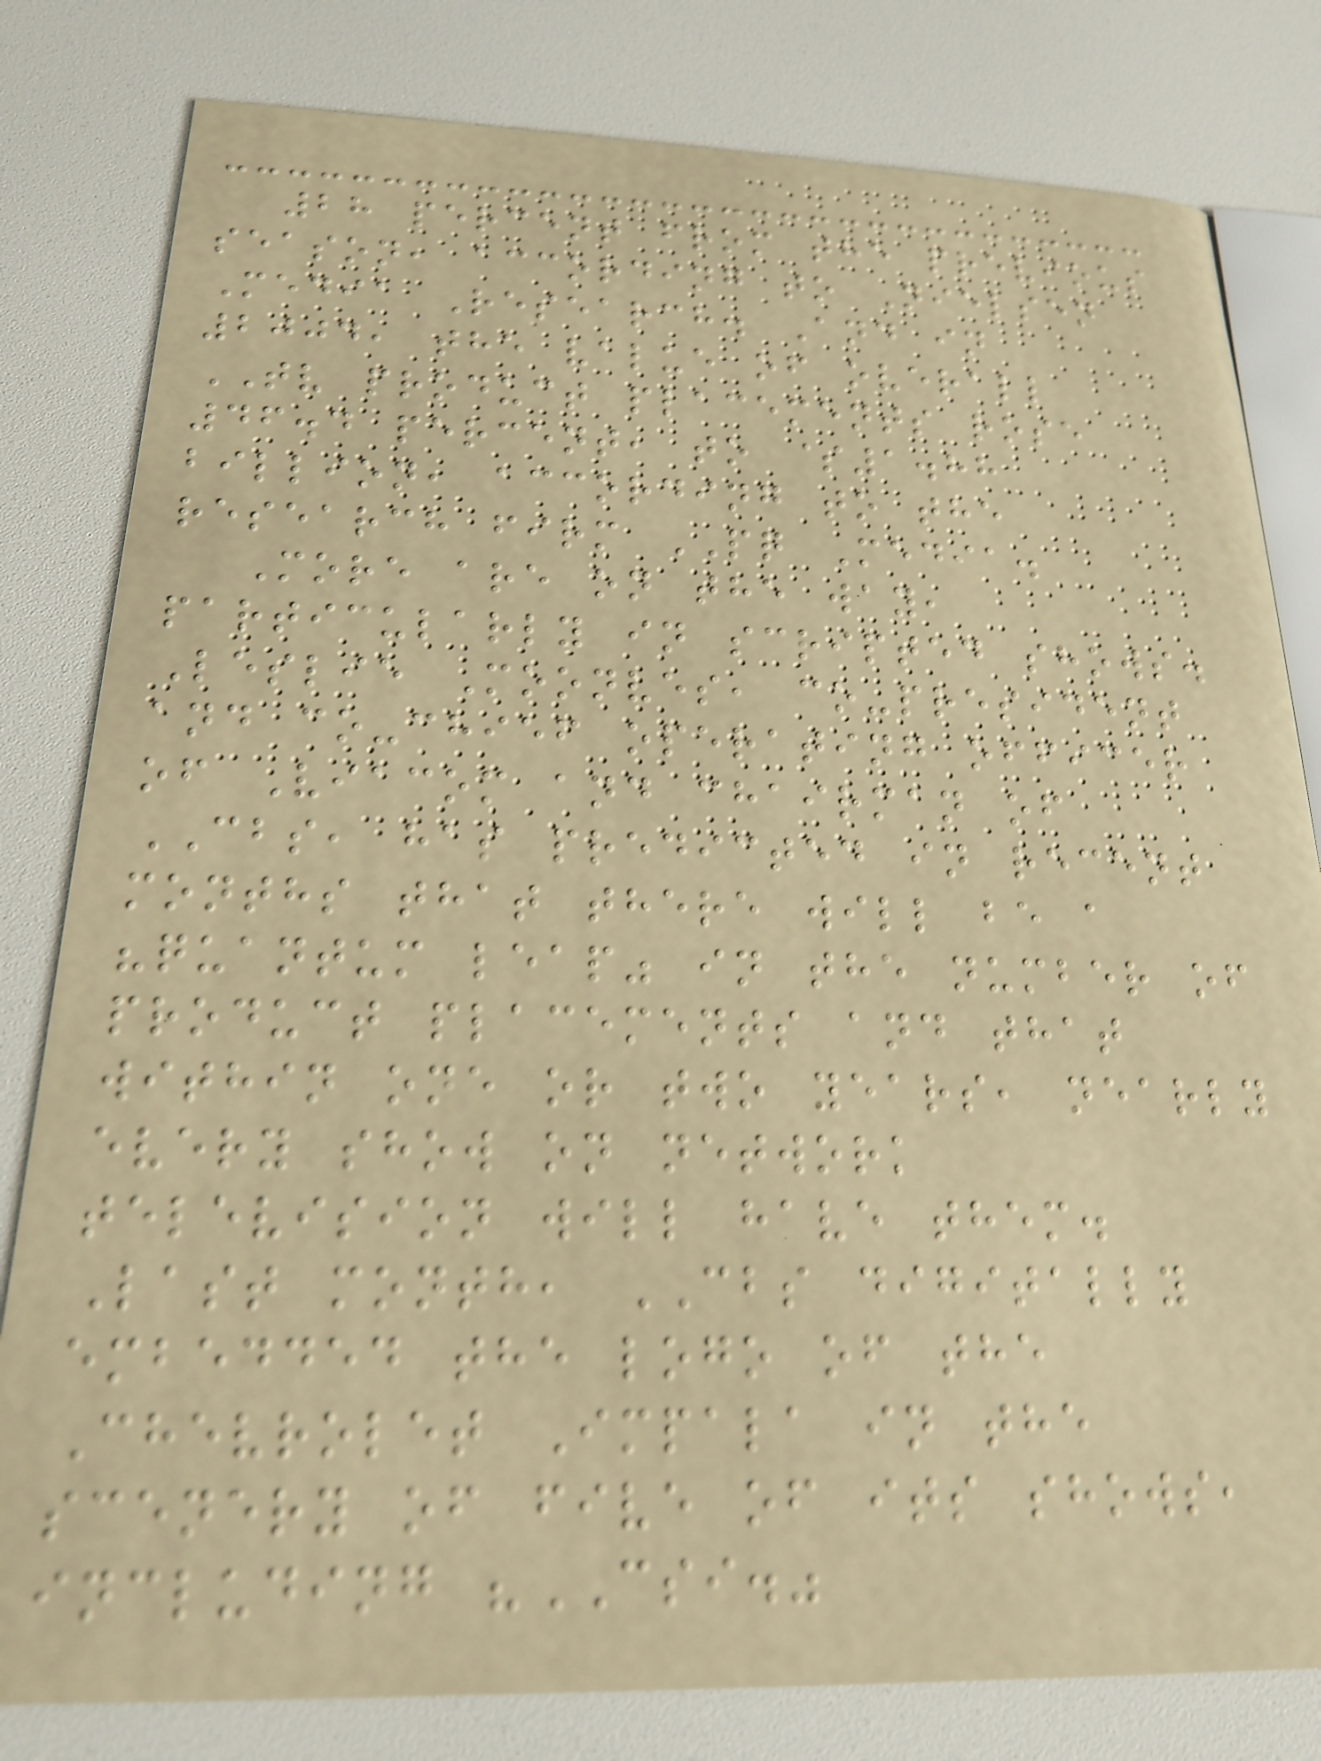28 percent from the previous
season, according to Nielsen
Media Research. And in
2004, the value of overall
TV product placements rose
46.4 percent, to $1.88
billion, according to the
research firm PQ Media.
More are on the way,
particularly in scripted shows.
Leslie Moonves, co-president
and co-chief operating officer
of Viacom and chairman of
CBS, has predicted in recent
months that there will be a
"quantum leap" in the number of
product placements and that
within one or two years, nearly
every show on network
television will have them.
Last month, CBS digitally
embedded the logo of the
Chevrolet Impala in the
scenery of five of its shows,
including "CSI."
